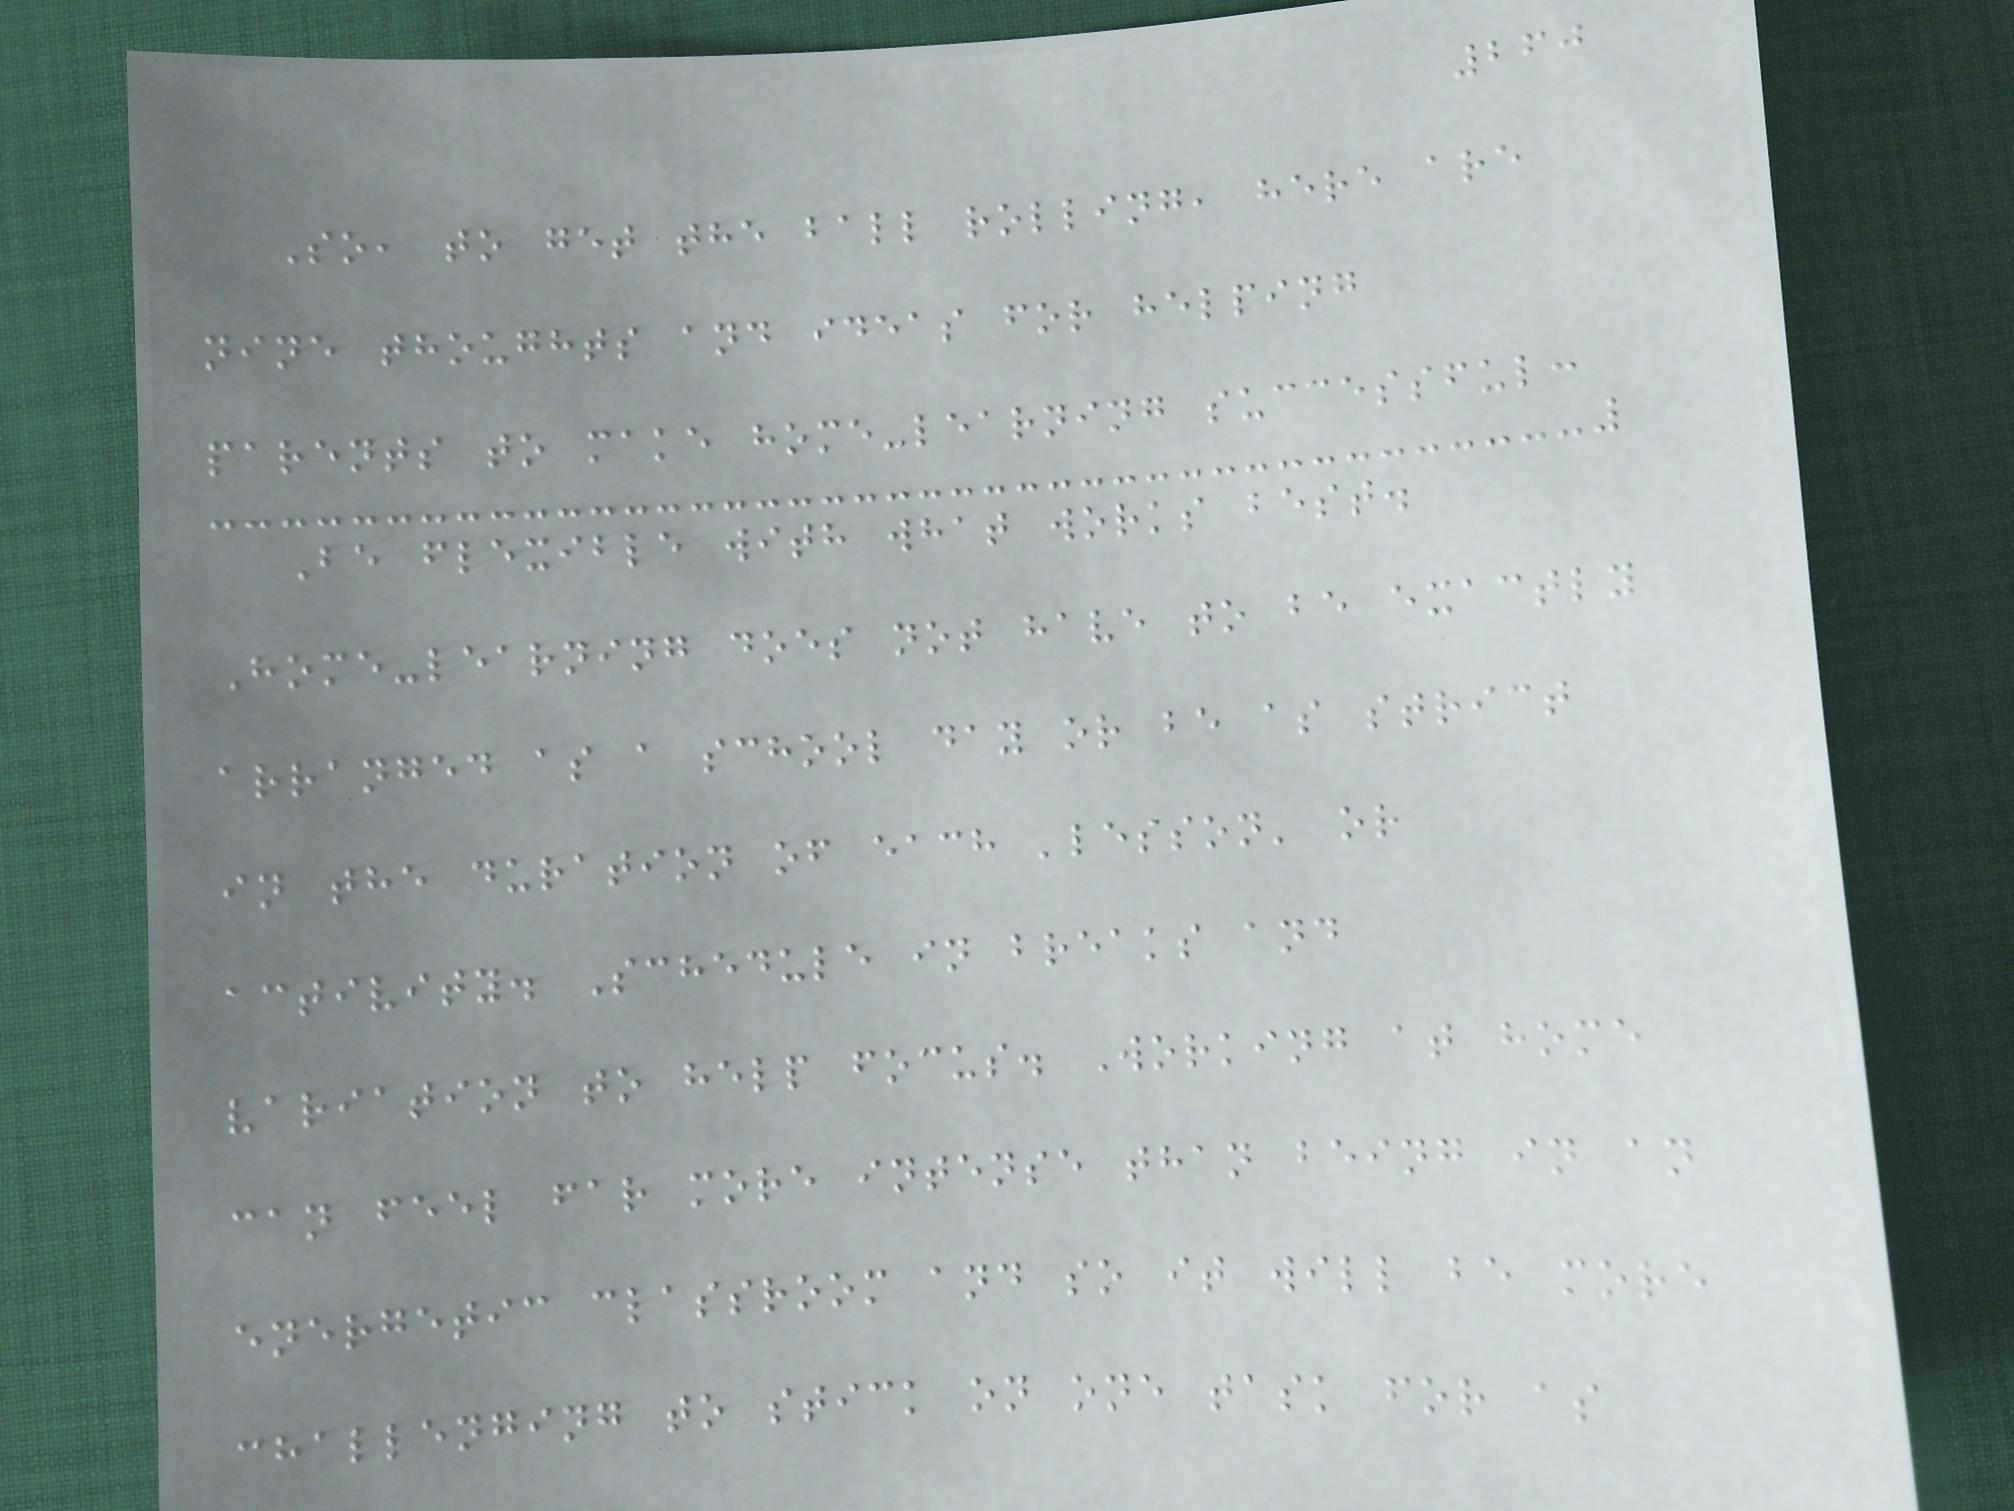260
So, to get the ball rolling, here are
nine thoughts and ideas for helping
parents to make home-learning successful:
Be flexible with what works best.
Home-learning does not have to be exactly
arranged as a school day or be as strict
in the duration of each 'lesson' or
activity. Schedule in breaks and
variation to help focus. Working at home
can feel far more intense than being in an
energetic classroom and so it will be more
challenging to stick on one task for as
